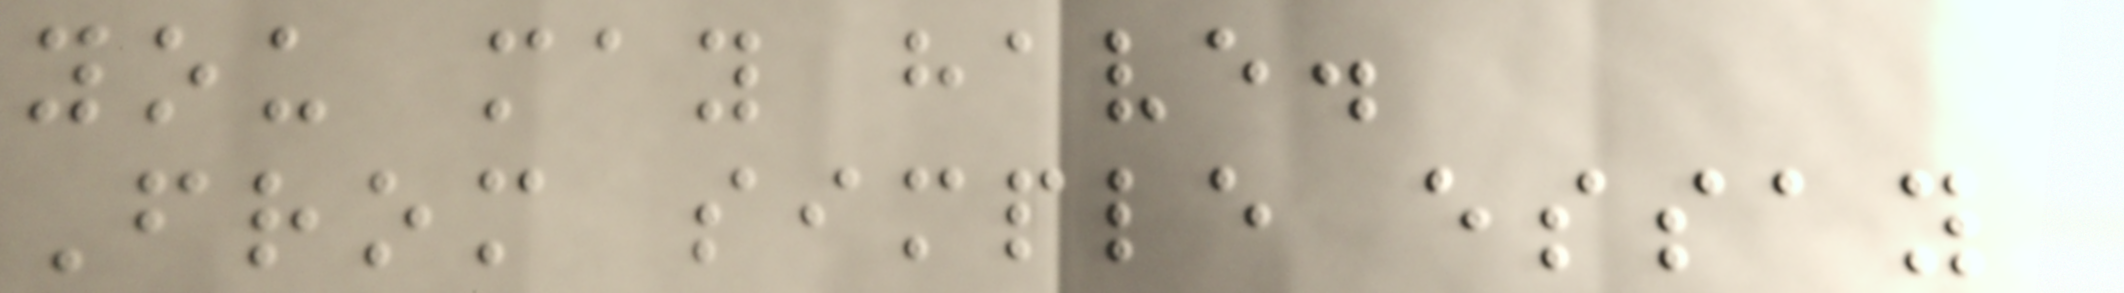you may have.
From simple essay
